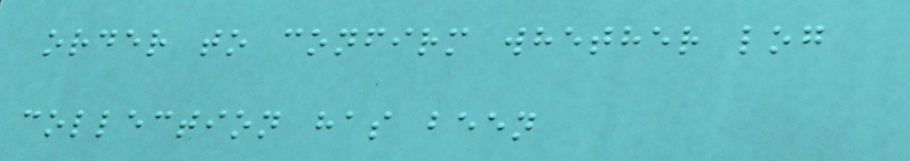order to confirm whether log
collection has been
